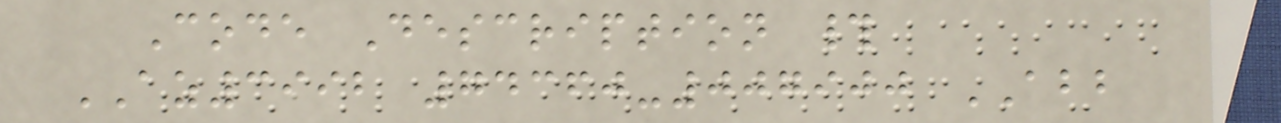Code Description #
AZ3992 74360-007900 ABB
